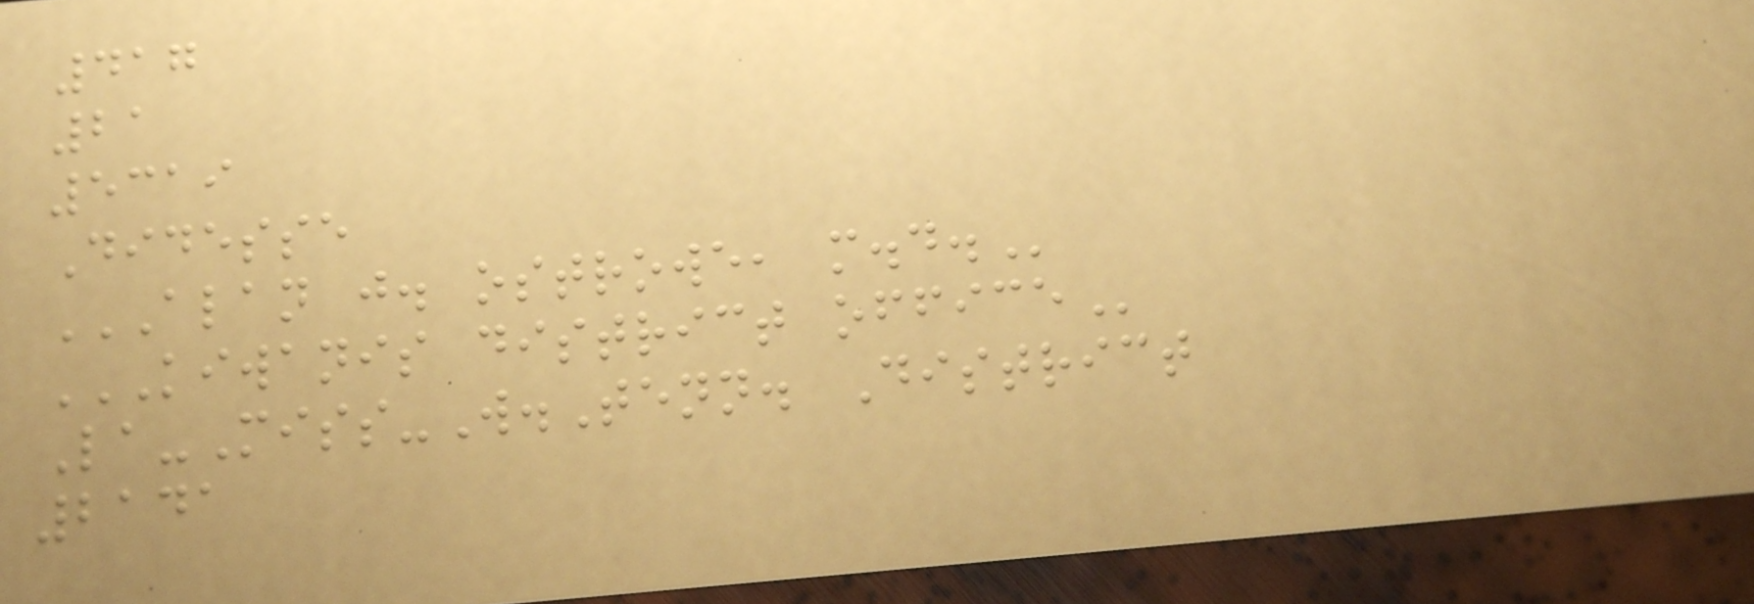417
21
5319
Didesse
ALAN J. OSTROWE, M.D.
KIWANIS DISTRICT OFFICE
La-Miss-W.Tenn. District
2141
